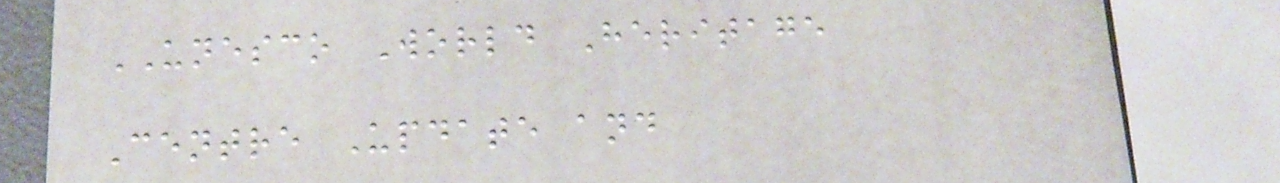UNESCO World Heritage
Centre Update and
